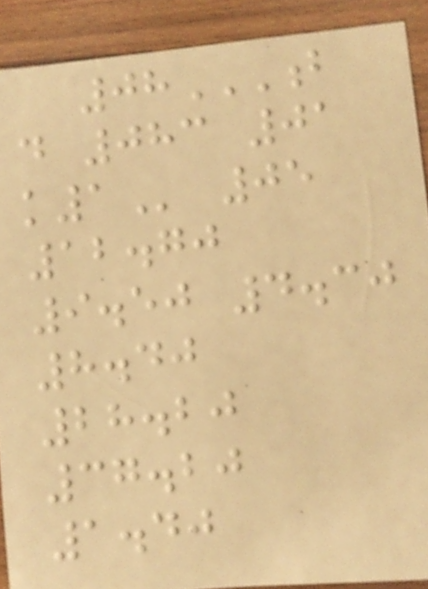08B
D 083 01
K1 05
12.70
9.50 4.30
8.40
28.20
37.20
1.40
